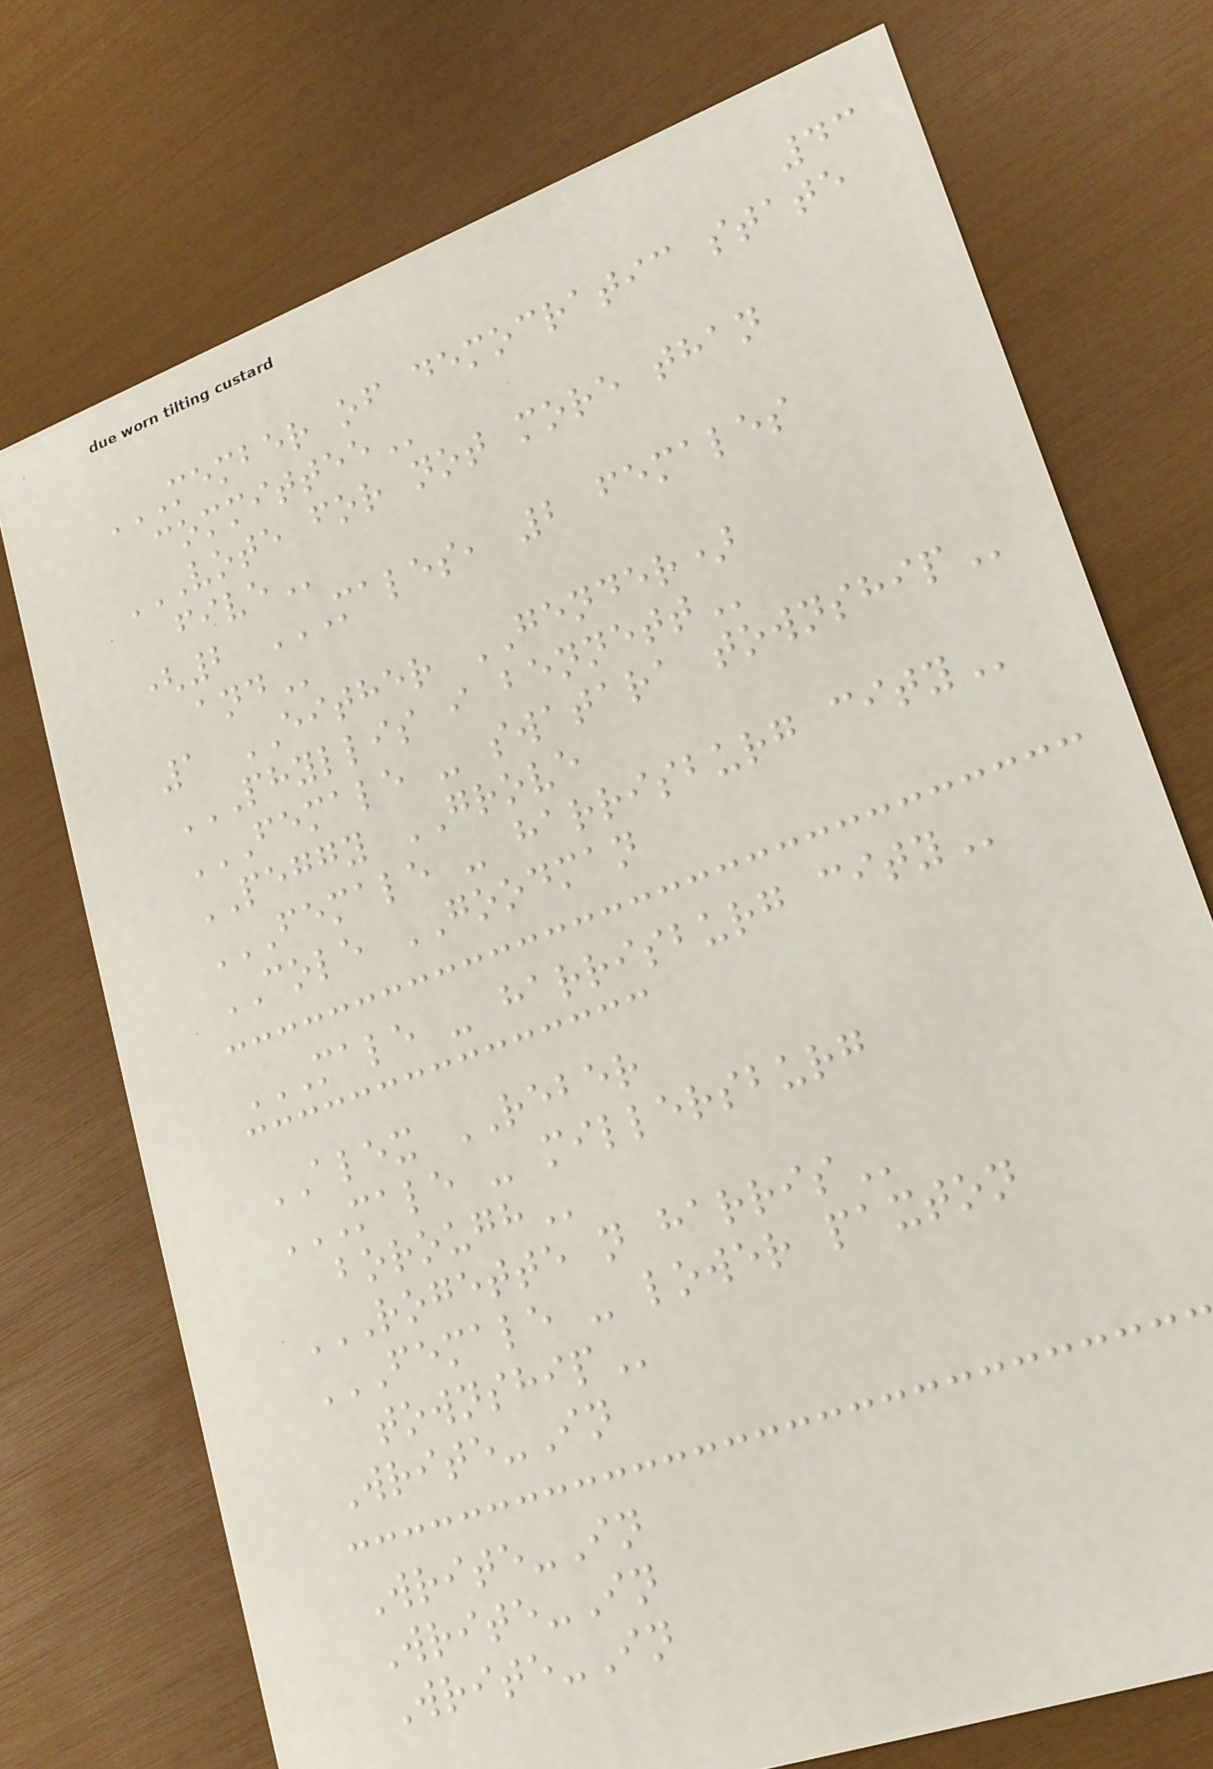43
MEMBER OF DEMOCRATIC STATE
COMMITTEE
VOTE FOR NOT MORE THAN
FIVE
(2 MALES, 2 FEMALES
AND
1 EITHER GENDER)
PHYLLIS I BENNETT
FEMALE - SWATARA TOWNSHIP
PEGGY GROVE
FEMALE - HARRISBURG CITY
COLE GOODMAN
MALE - HARRISBURG CITY
ALEX REBER
MALE - MILLERSBURG
BOROUGH
ROGETTE N HARRIS
FEMALE - LOWER PAXTON
TOWNSHIP
Write-In
Write-In
Write-In
Write-In
